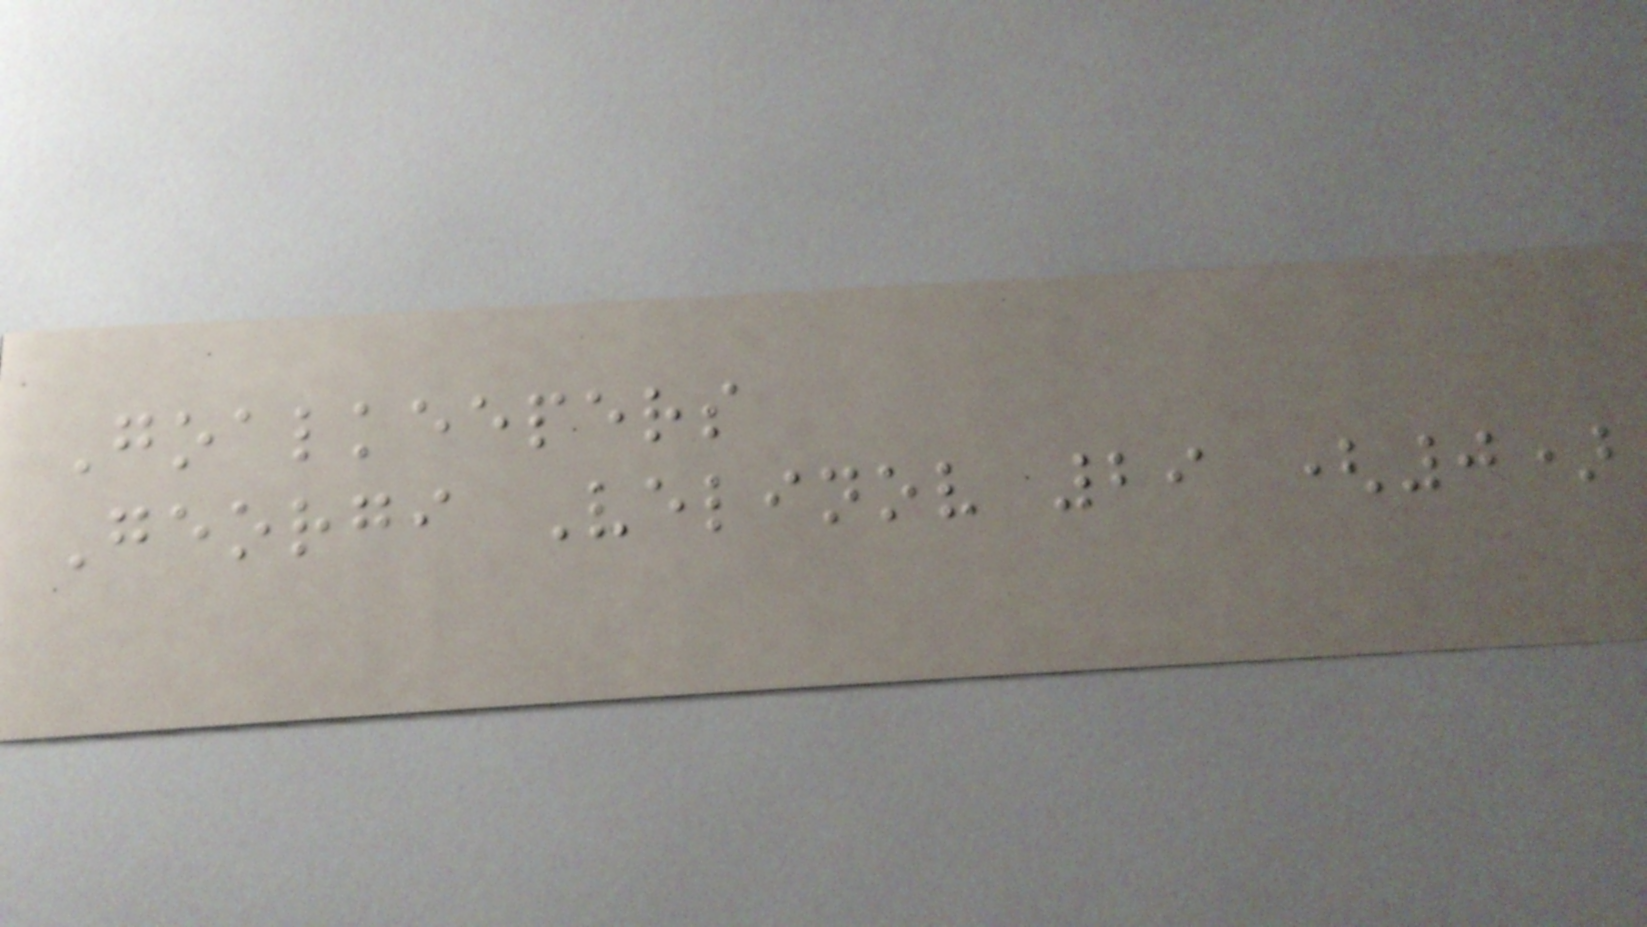Goalkeepers
Georgi Velinov 29 (0)
